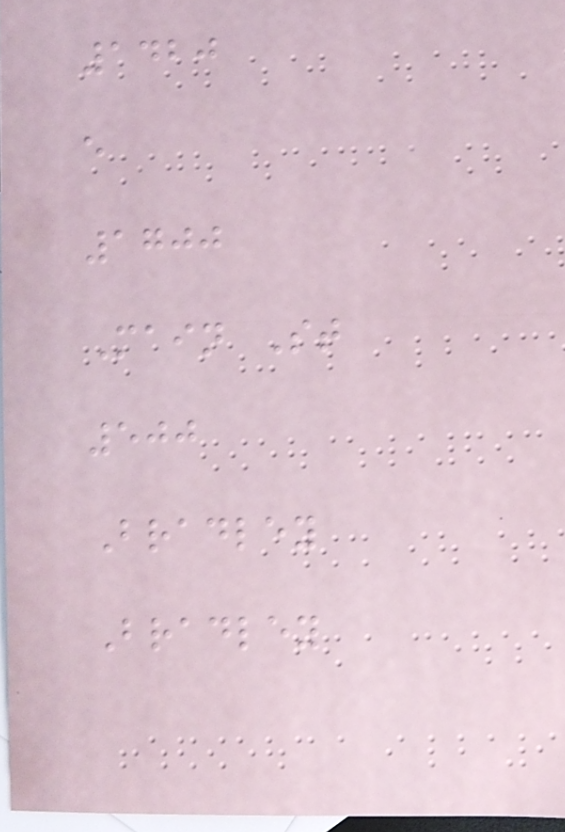1420
e
1700
Main St
500
Bradley
Bradley
